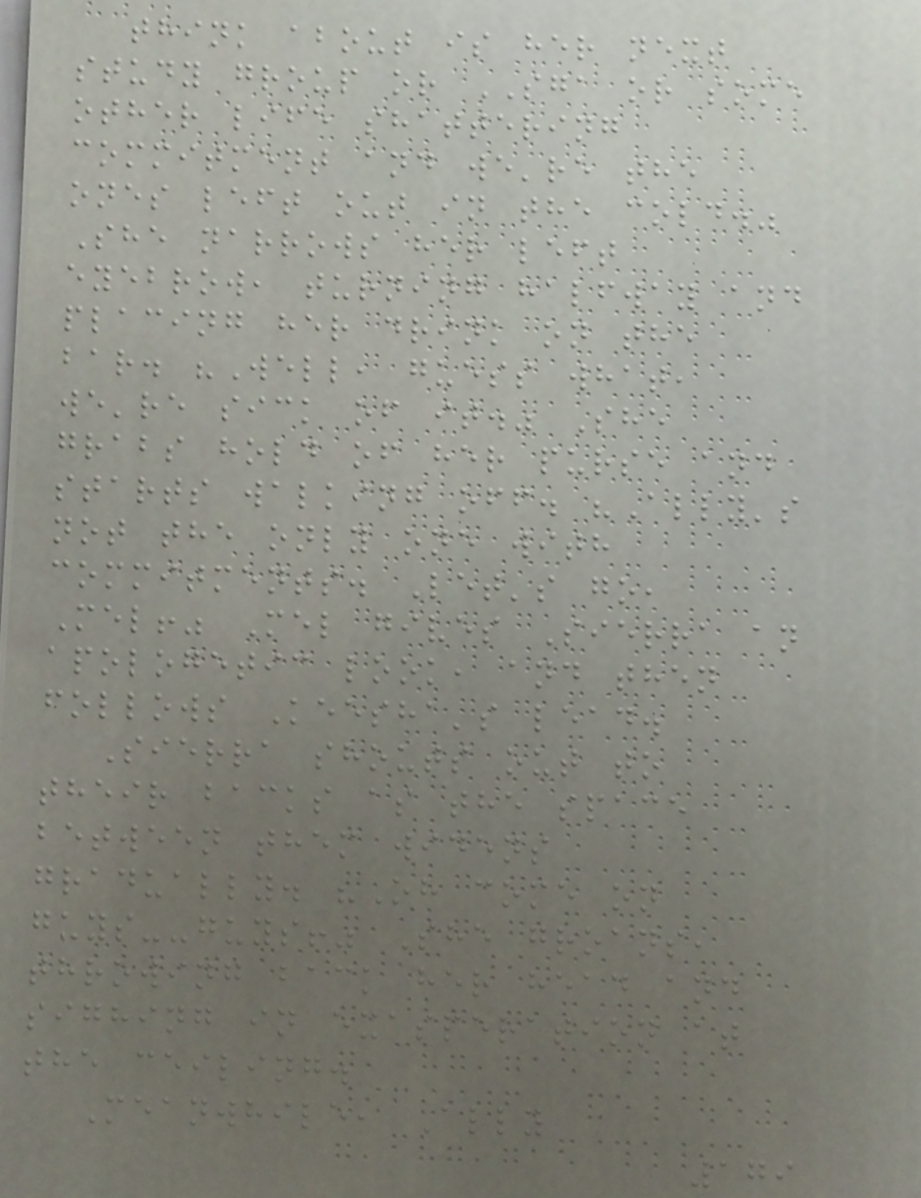think about is her next
study group or SGA or some
other life shattering
commitment and we're the
ones left out in the cold."
She narrows her left
eyebrow, turning halfway and
placing her drink on the
bar. "Well, guess what,
we're sick of it." She
grabs hold of her purse and
starts walking off. "Ally's
not the only one with
commitments. Let's go,
Mel!" Mel gives Sierra an
apologetic look, and then
follows Keesha's lead.
Sierra shouts out to
their backs as the space
between them widens
gradually. "Oh come on
guys--guys!" She groans,
throwing back her head and
sighing in exasperation at
the ceiling.
Meanwhile, Ally
179
